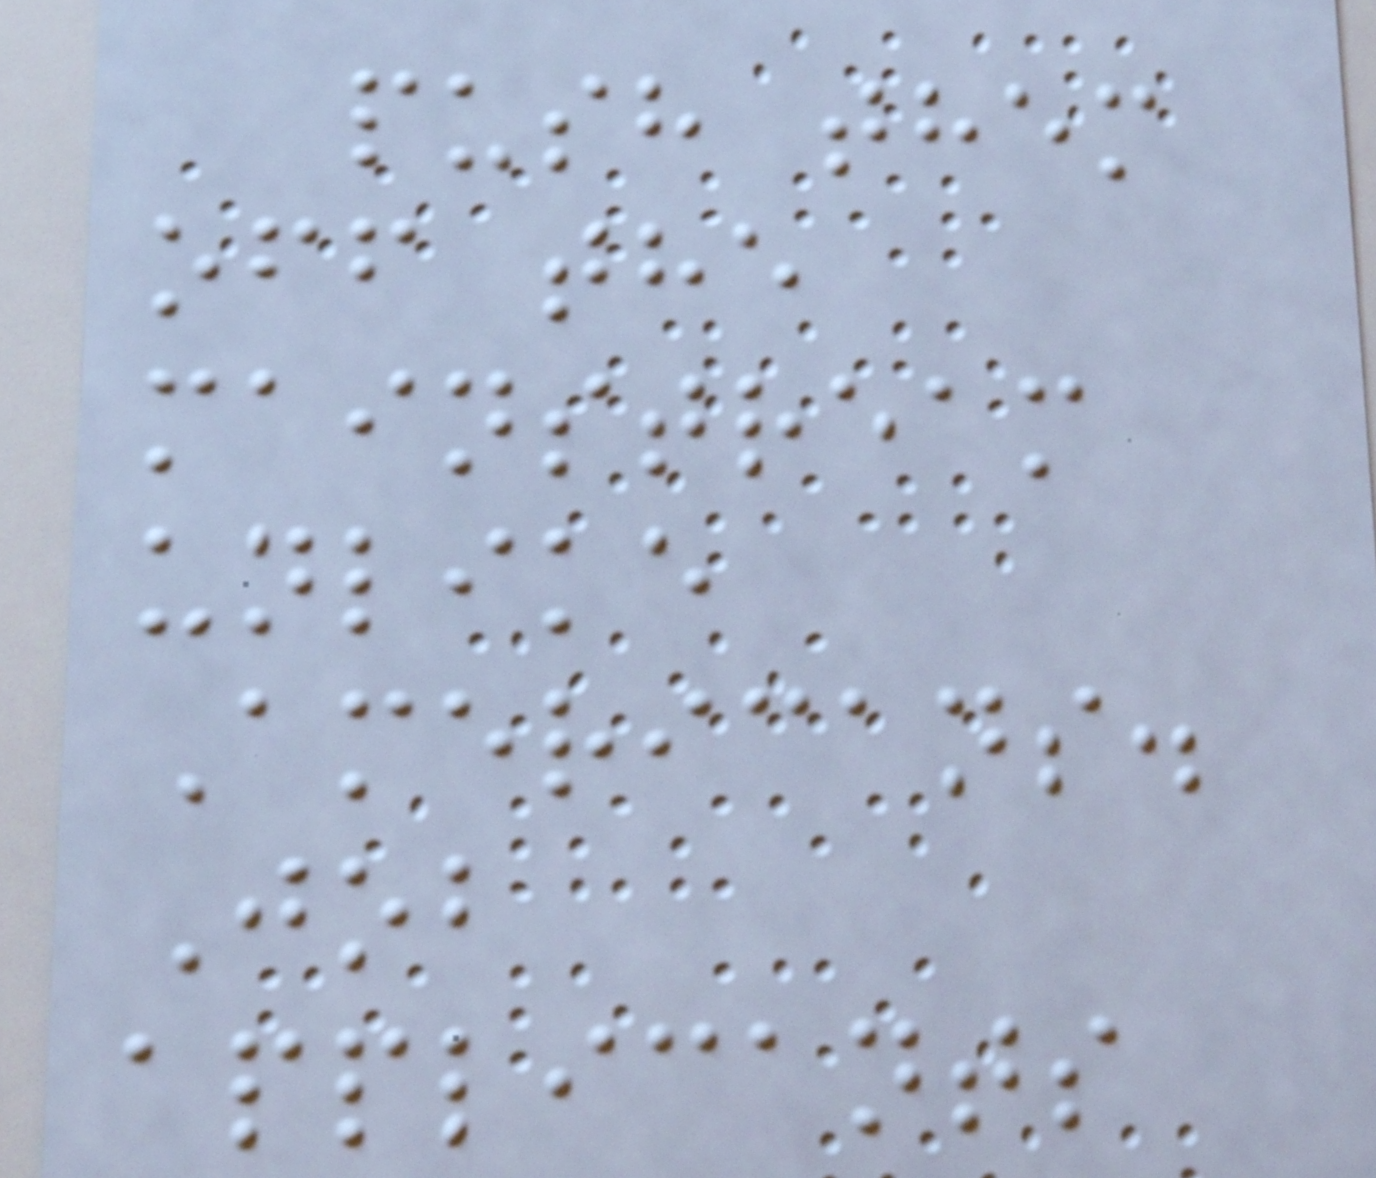push them
off the
mainstream
unlike
Americans.
Job
applicants
